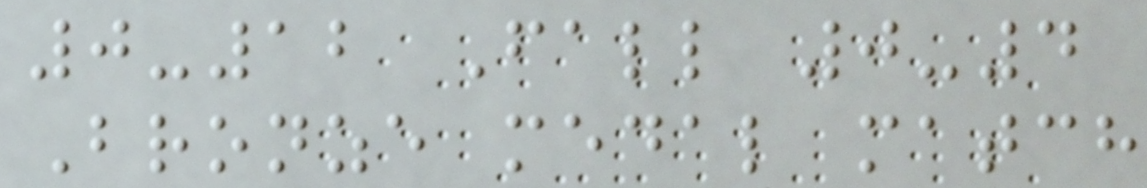0-12 Fall 0-4
Bronze medal match
